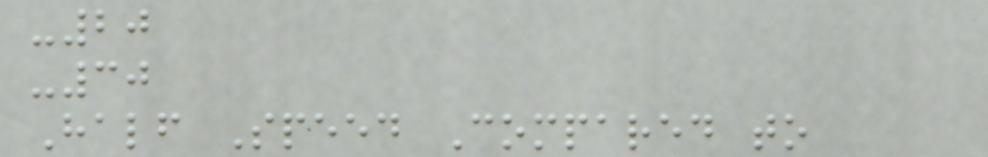-20
-30
Half Speed Compared to
